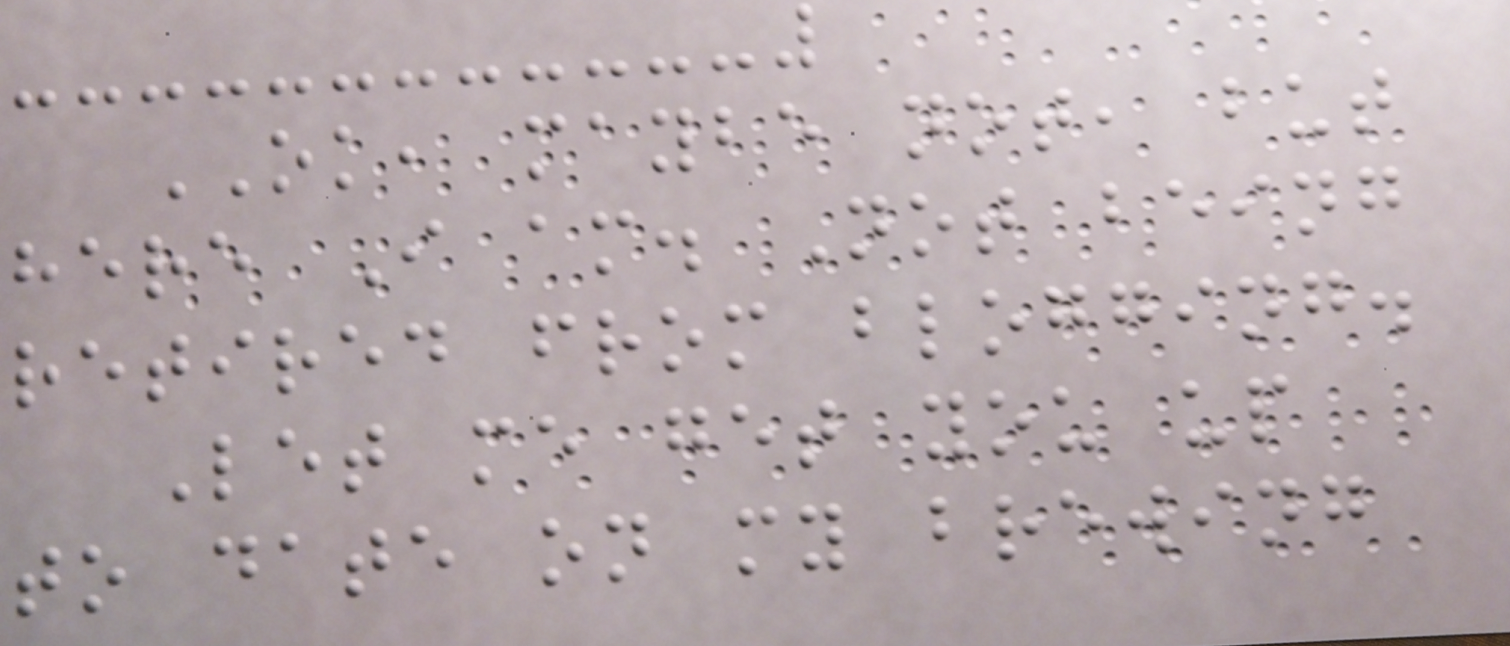OK, maybe not, but
here I am. Not being
retired from blogging.
Let me get you up
to date on my brewing
